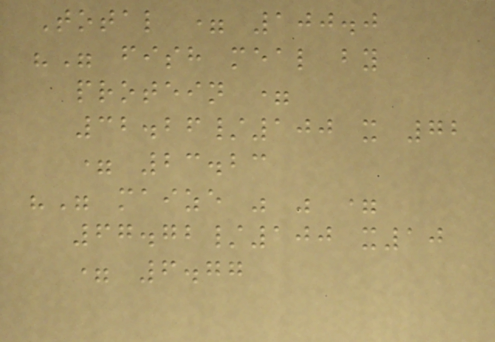Total = 100.0
"" fish meal by
protein =
32.26/100 x 72
= 23.23
"" maize " " =
67.72/100 x10
= 6.77
